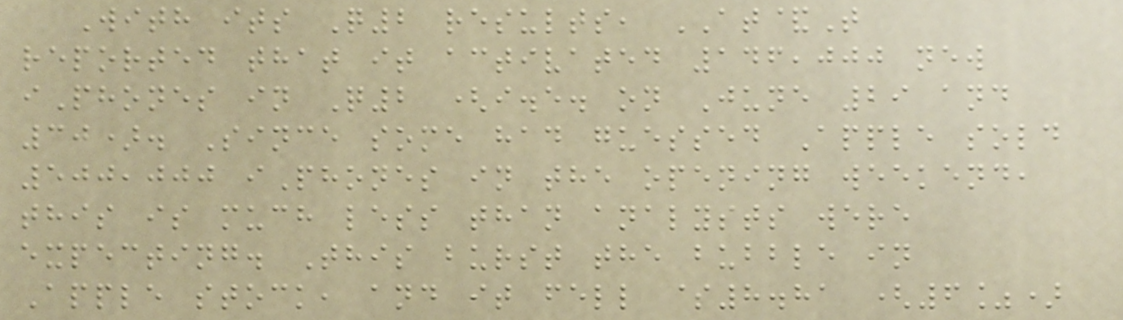With its Q2 results, AT&T
reported that it activated 146,000 new
iPhones in Q2 (i.e. on June 29 and
30). Since some had guessed Apple sold
500,000 iPhones in the opening weekend,
this is much less than analysts were
expecting. This burst the bubble in
Apple stock, and it fell $8.81 (6%)
